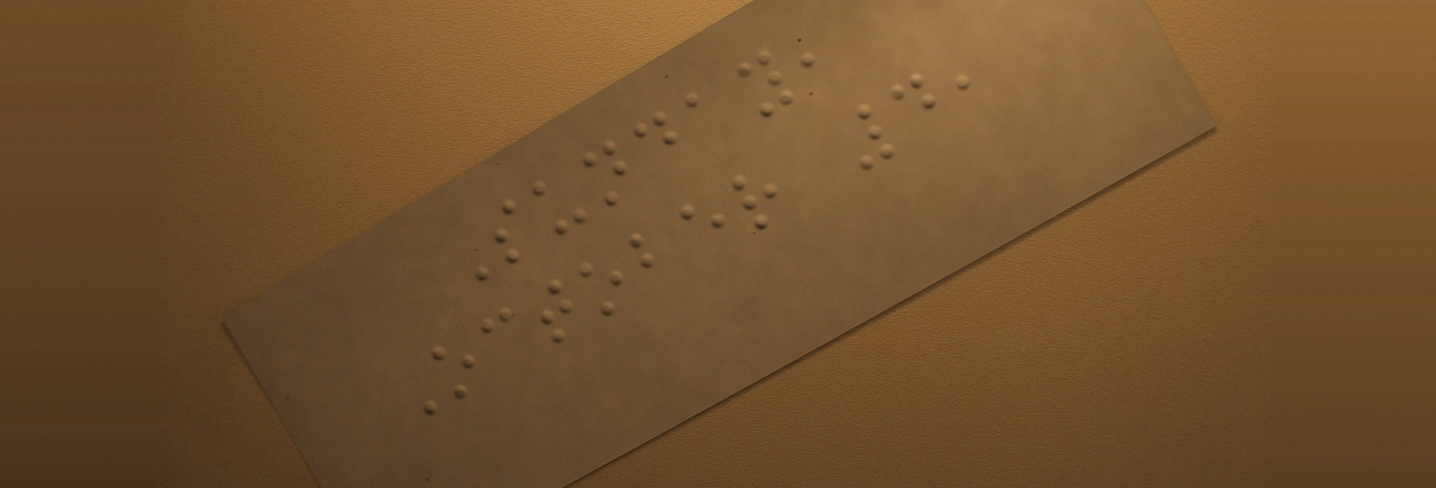Sunday,
October 4,
